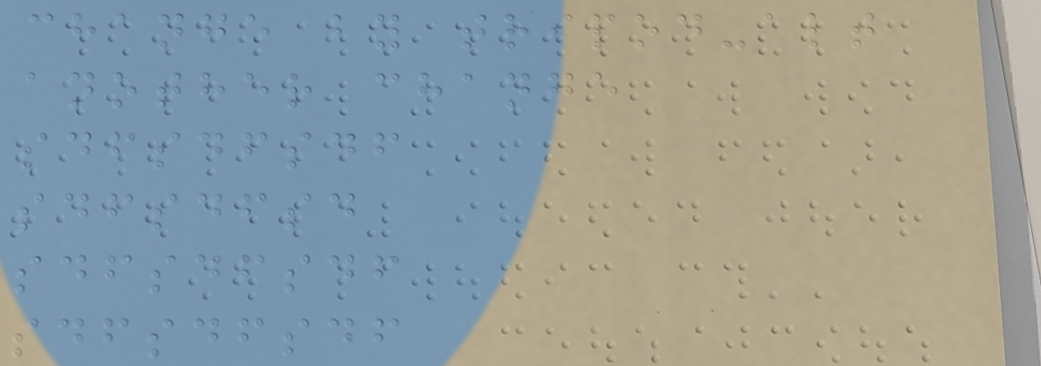change by tripod-alt
another change
sdfsdfsdf
sdfsdfsd
sdfsdfsdf
sdfsdfsdf
